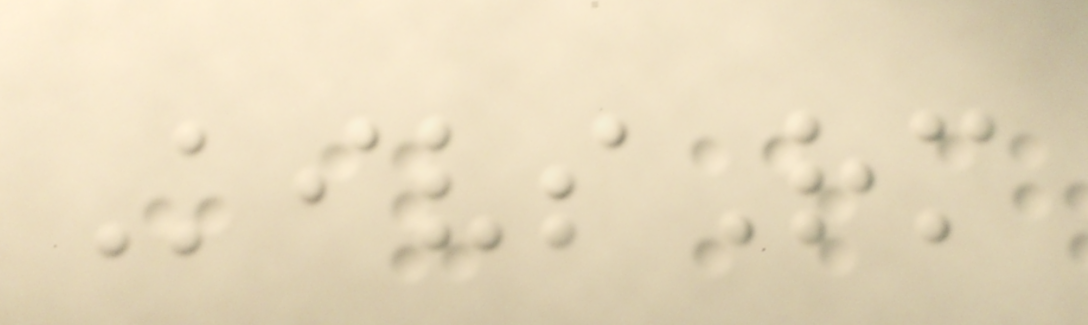KivsRm
